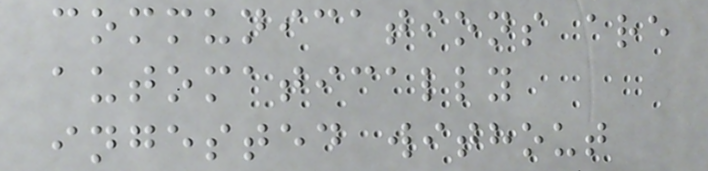communications are
automatically
ingested without
